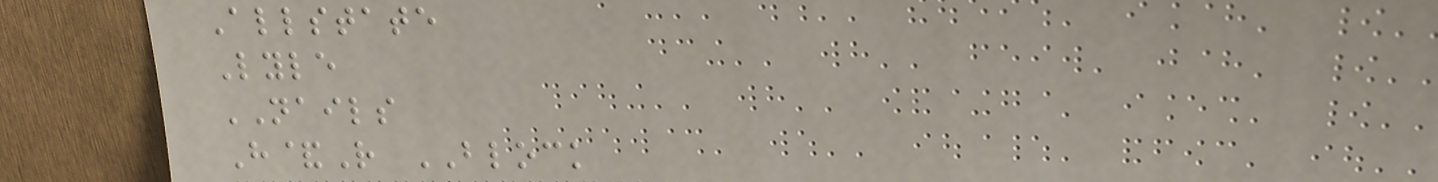Allstate
Lyle
NAILS
H&R BLOCK
